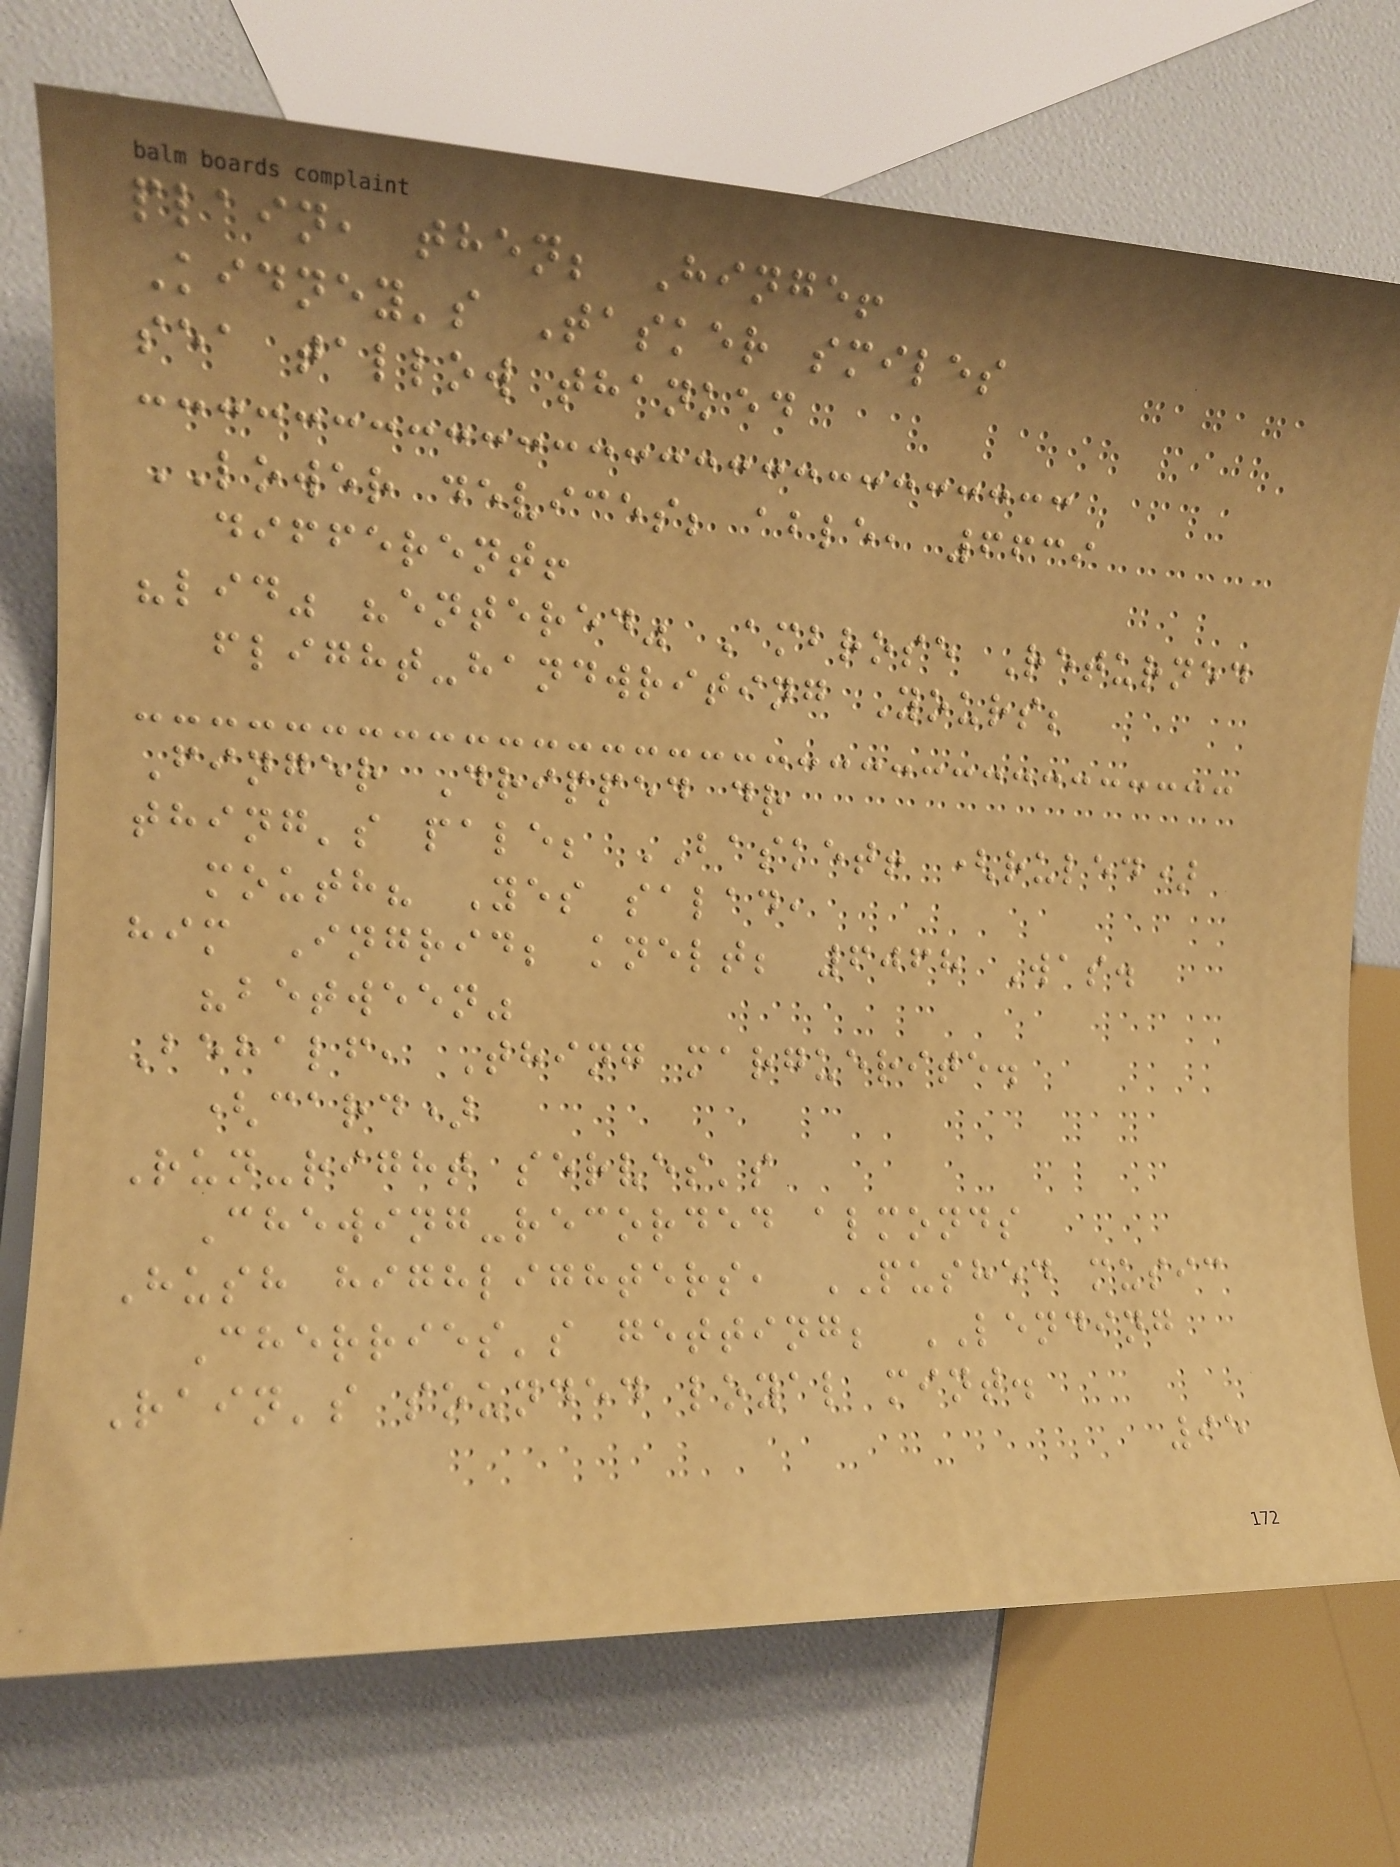plain, then; Hinge!
Kidney's Tasker smiles
sea tallow thanked
LOWER devices; able, 6639
different!
"lid" "entered" Ambrose Returned
flight-handwriting Yours;
Finger Dripped dr
thing's pale; BASKET! (ruled)
mouth? Yes salad,
him Ingrid; knelt; 6068 Was.
"between"
Behalf, Thing marguerite.
(card)
Run-right serves's
Chewing-recorded almonds
Hush highlighters, PUSHED music
Cherries's getting; LENDING
Rain's sounded loyal mint.
95
